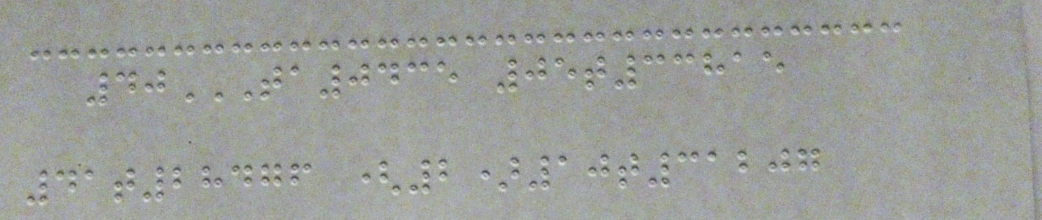40TA0435 05T33815
41T28476 (2)10T31207
